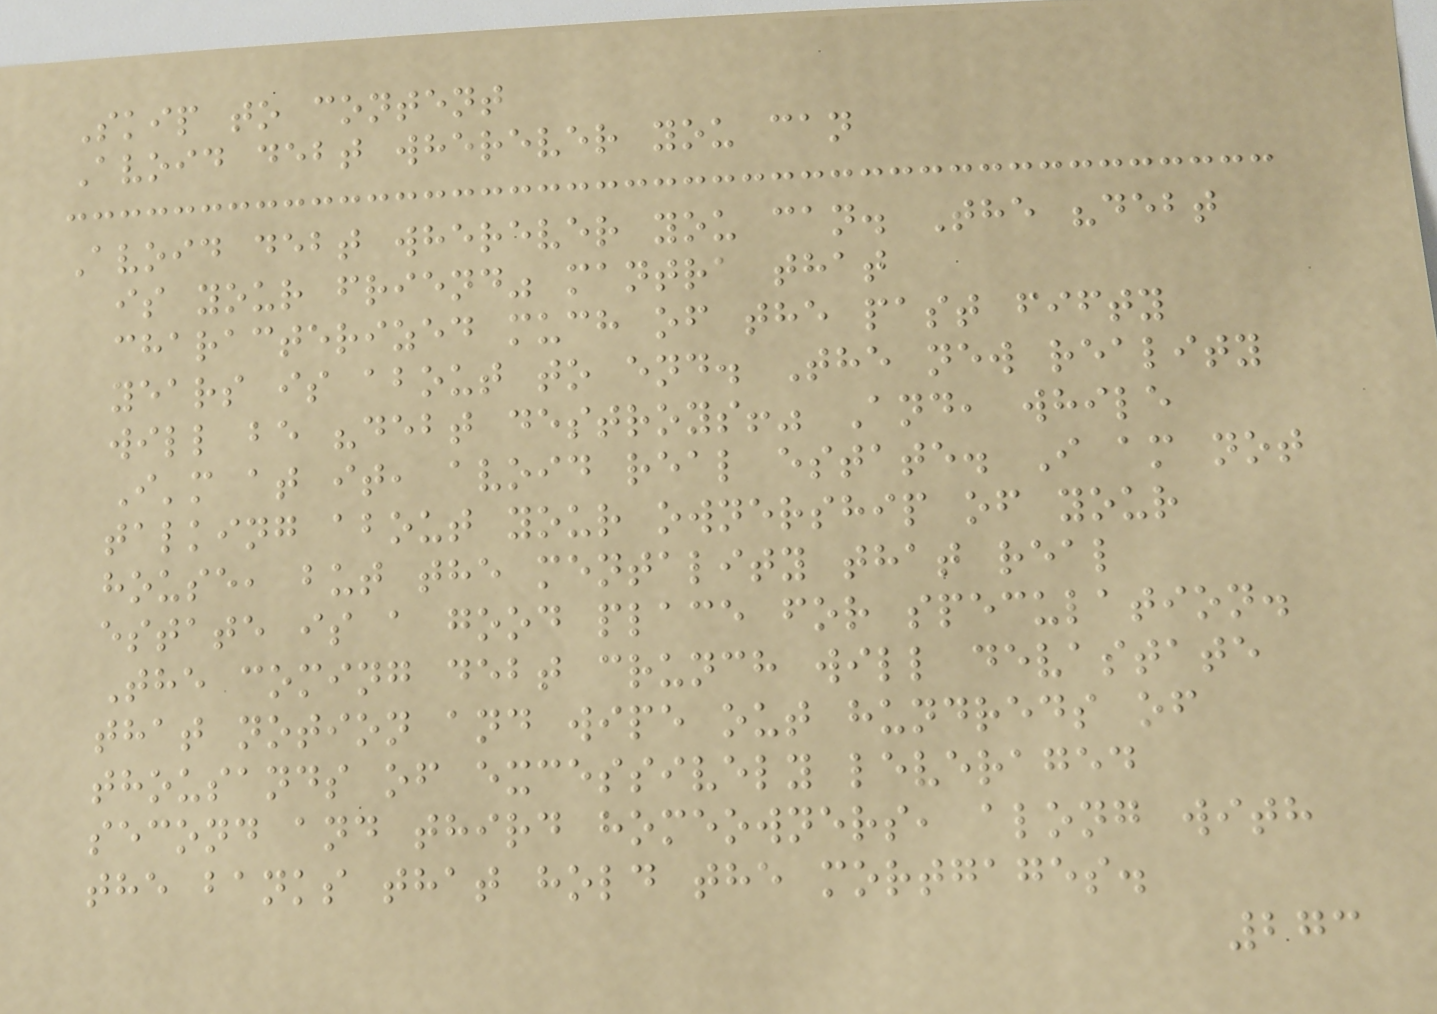Skip to content
Avoid debt wherever you can
Avoid debt wherever you can. The "debt
is your friend" mantra that
characterized much of the past fifty
years is about to end. The new reality
will be "debt destroys!" And, while
I'm at it, avoid real estate. I am not
talking about your ownership of your
house, but the mentality that real
estate is a good place for speculation.
The coming debt crunch will devastate
that notion and wipe out hundreds of
thousands of excessively leveraged
second and third homeowners, along with
the banks that hold the mortgages.
273
